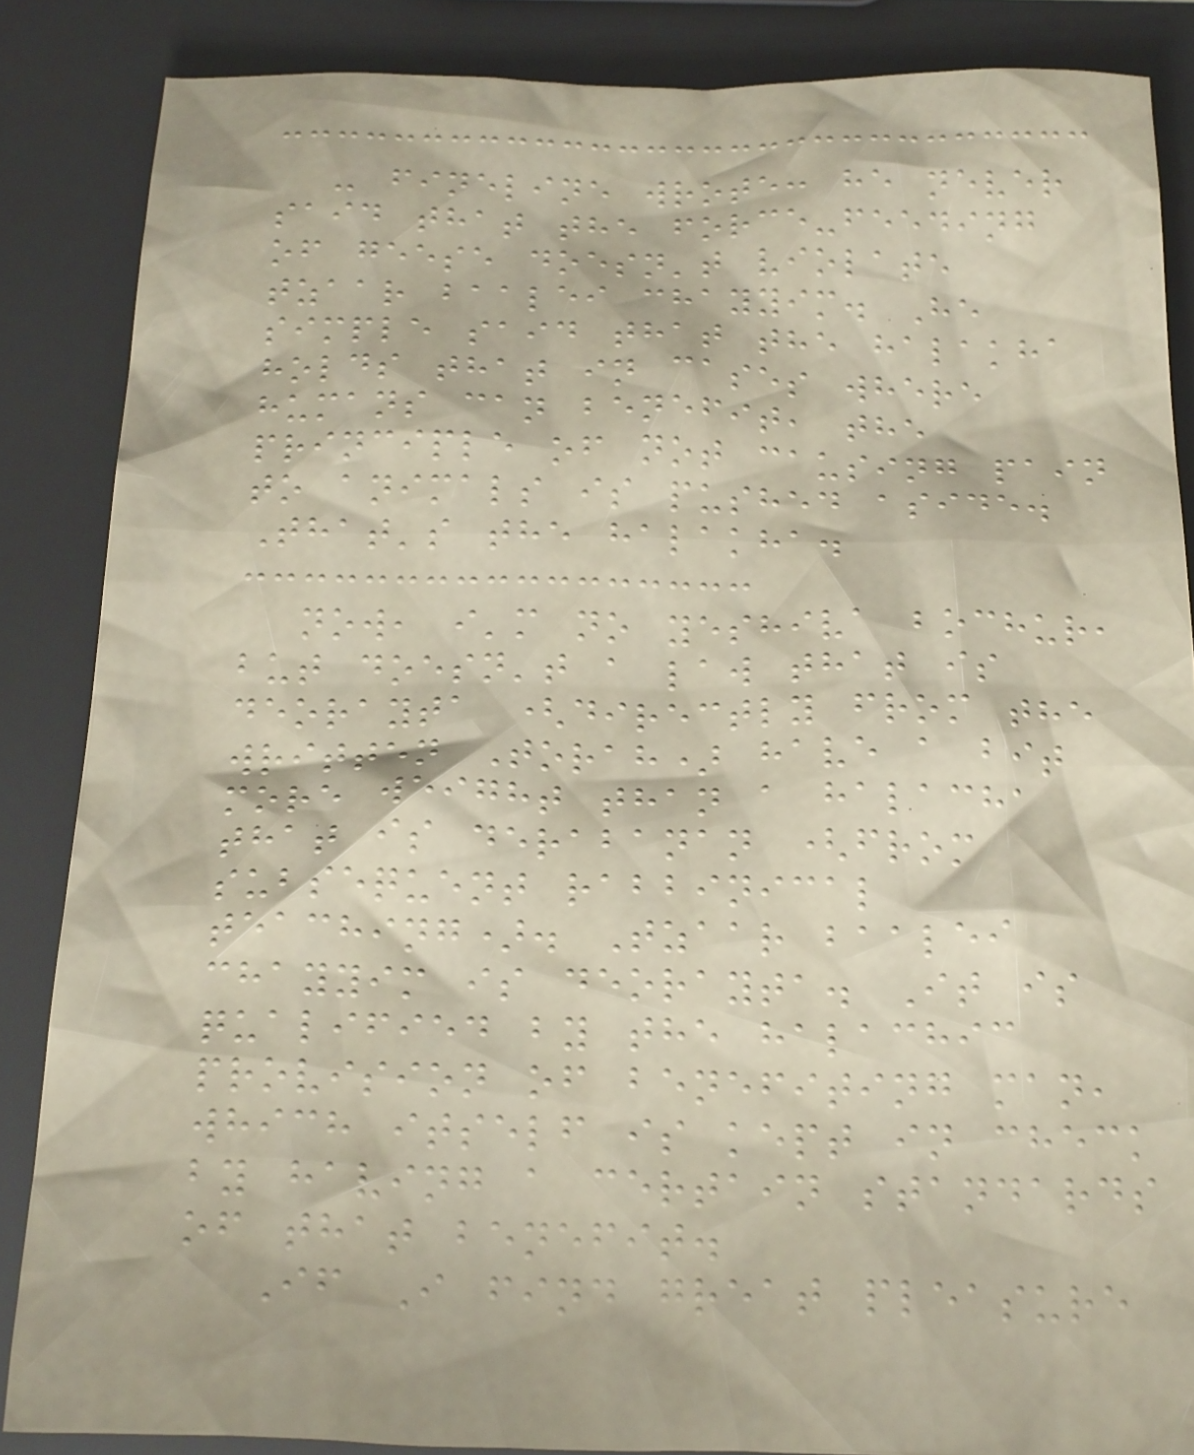- fineline wrote: he never
said that the force-feeding
of geese doesn't violate
tzaar baalei chayyim. He
simple said that the halakha
holds that in cases where
humans can benefit, the
principle of not causing pain
to animals is pushed aside.
That's the halakha.
now, i'm no yeshiva bochur,
but doesn't a law that is
deorayta (directly from the
written Torah) have a bit
more weight than a halacha
that is derabanan (from
subsequent rabbinical
teaching). Tzaar baalei
chayyim is deorayta. It is
qualified by the halachic
provision of benefiting man,
which itself is kept in check
by having a certain standards
of that benefit.
If I find great pleasure
